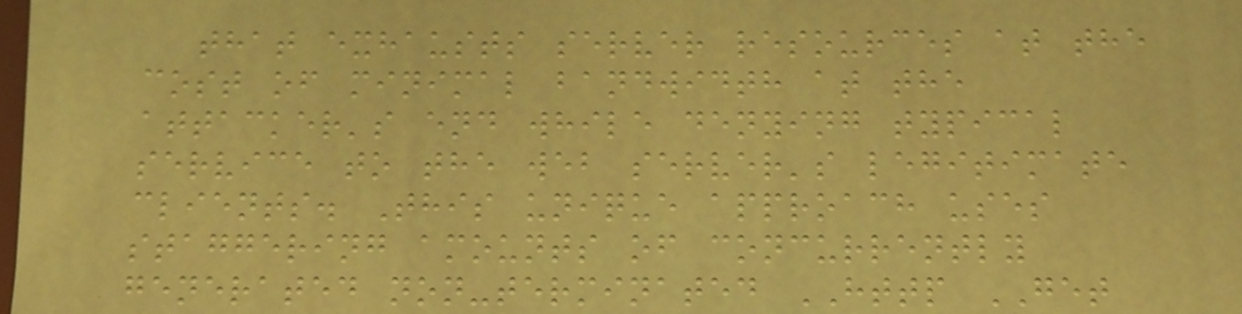that exhausts server resources at the
cost of minimal bandwidth at the
attacker's end while denying typical
service to the web server's legitimate
clients. This unique approach uses
staggering amounts of concurrently
generated non-terminated HTTP GET
